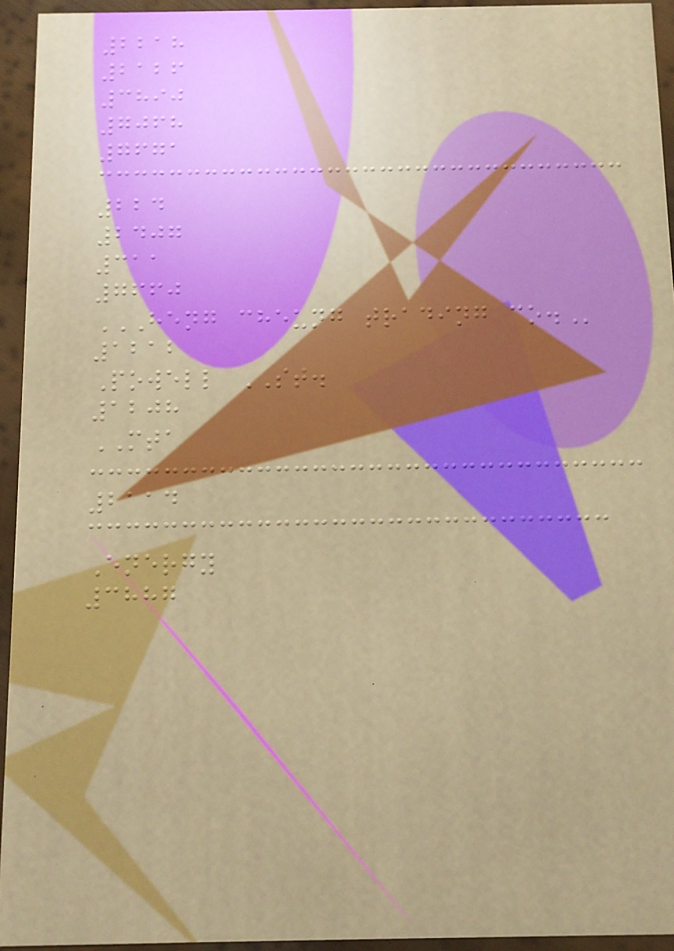2218
2126
3890
7068
7671
224
2407
311
7660
HENG CHEUNG TRADING CO.
1212
Powell ST.
1208
MTA
2114
Energy
3887
